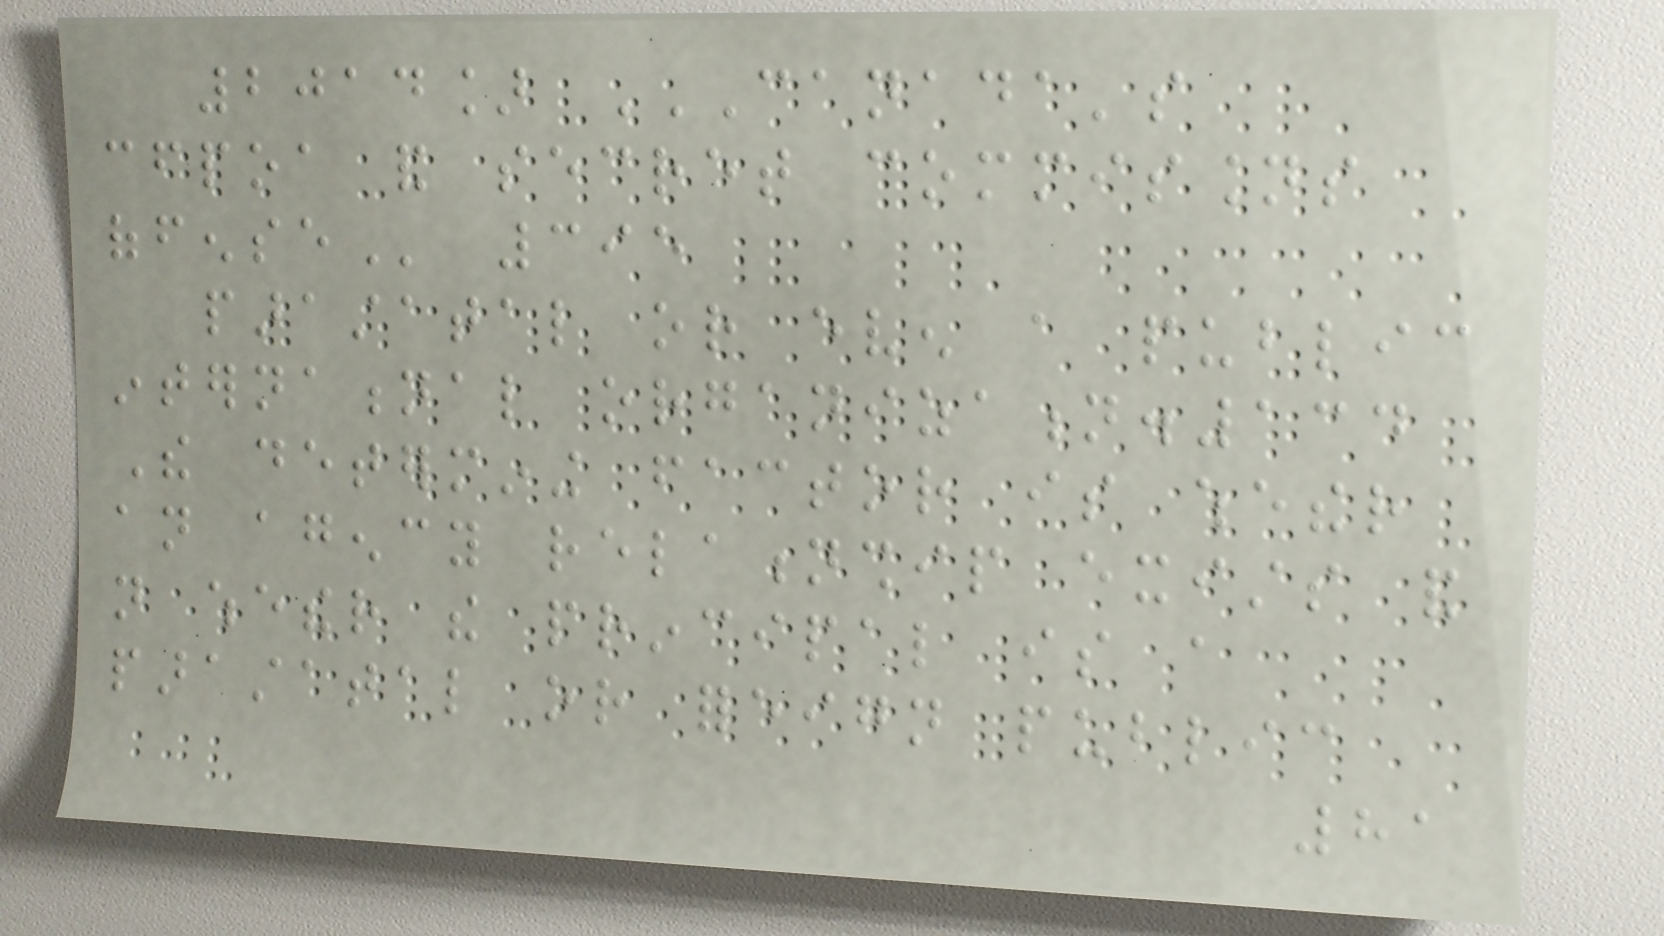2014] CANADA'S
CFPOA AND SECRET COMMISSIONS
OFFENSE 395
parastatal or even a public
international organization.134
The determining factor is whether
an agency relationship exists and
not whether the principal is a
parastatal or foreign public
81
